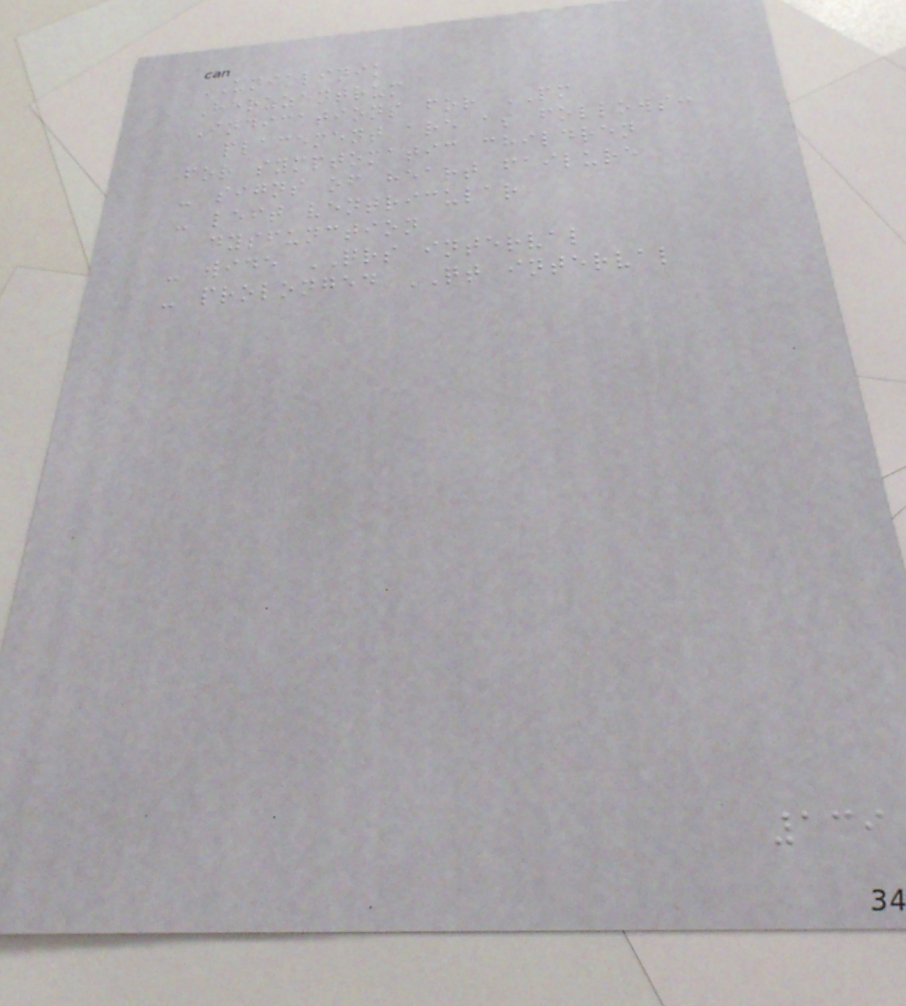UNIKLINIK
Herzzentrum
Indications for PM
placement are as follows:
for symptomatic children
- signs of heart failure
- left ventricular
dysfunction
- wide QRS interval
- prolonged QT interval
139
